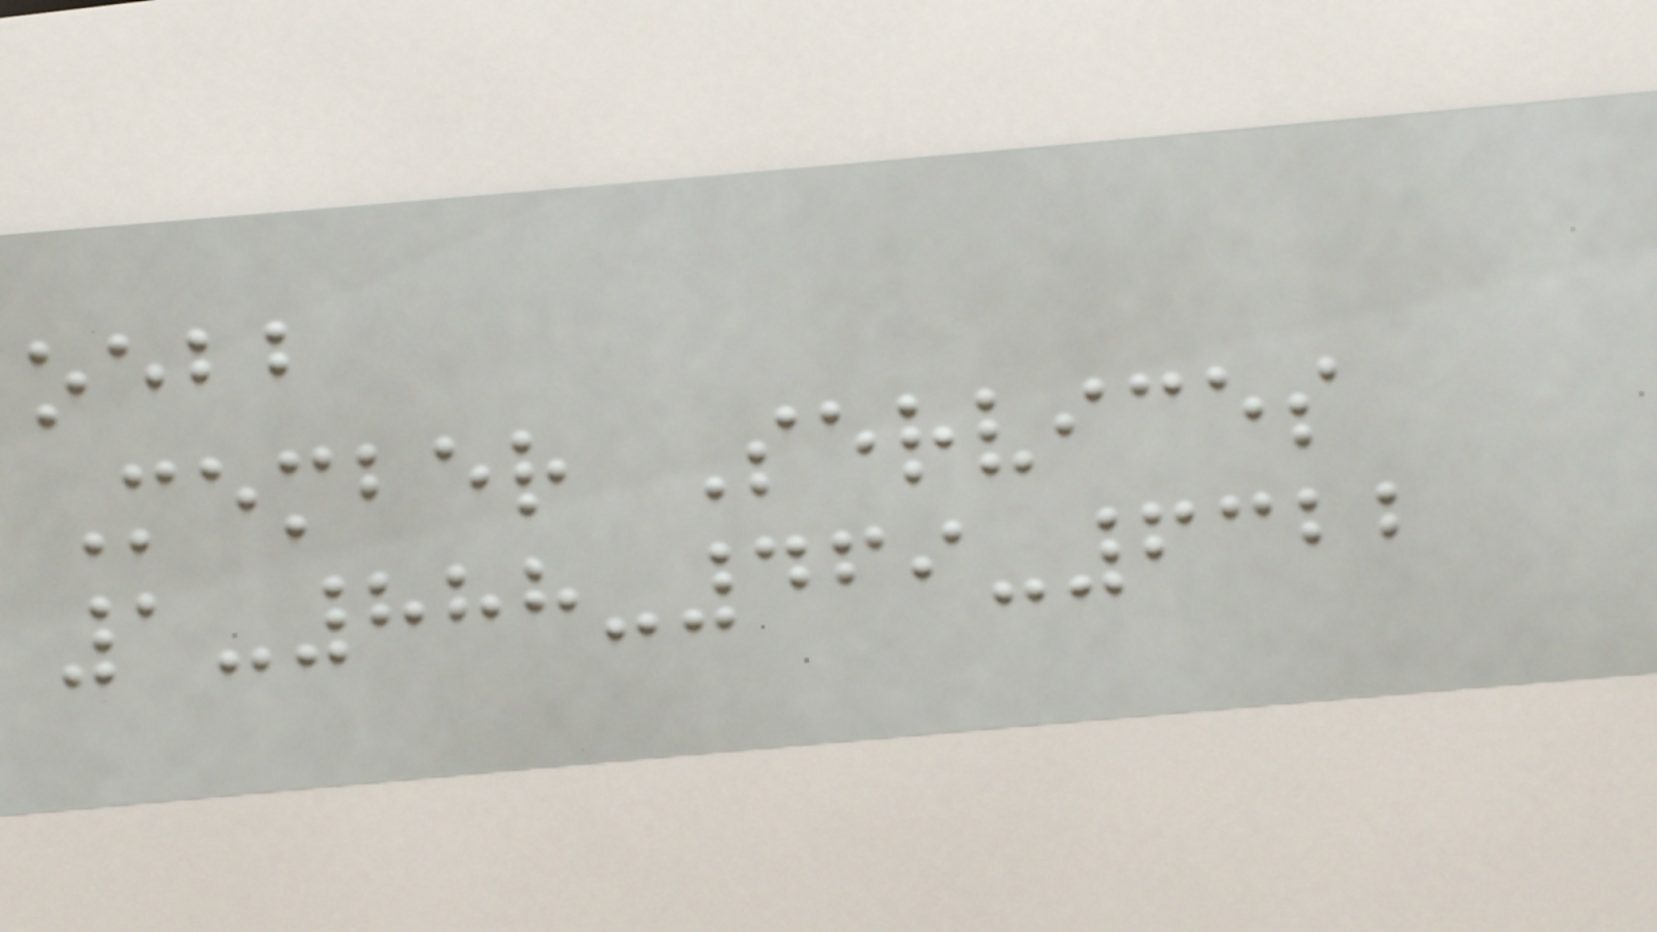oebb
Member Services
1-888-469-6322
